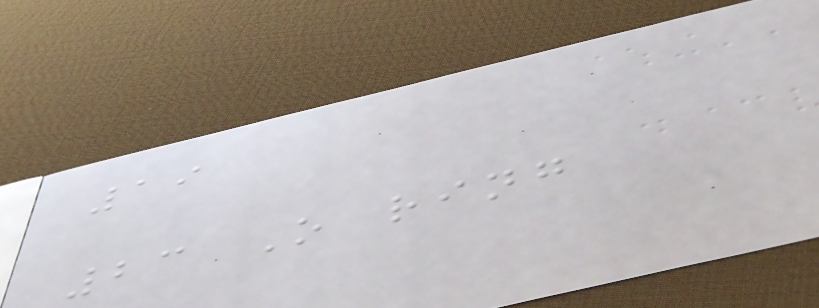19
23 O ring
